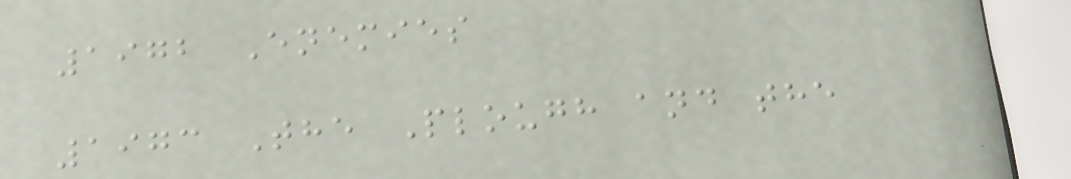1972 Enemies
1973 The Plough and the
